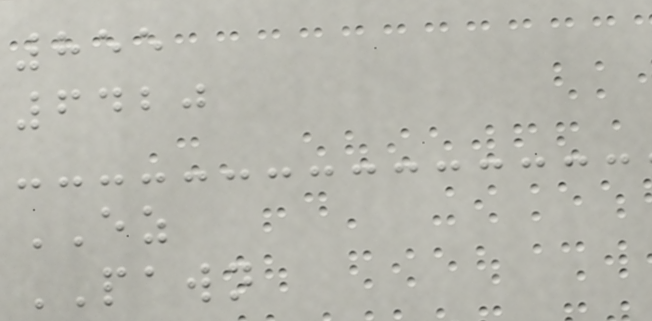855
6420
EZ
PAWN
